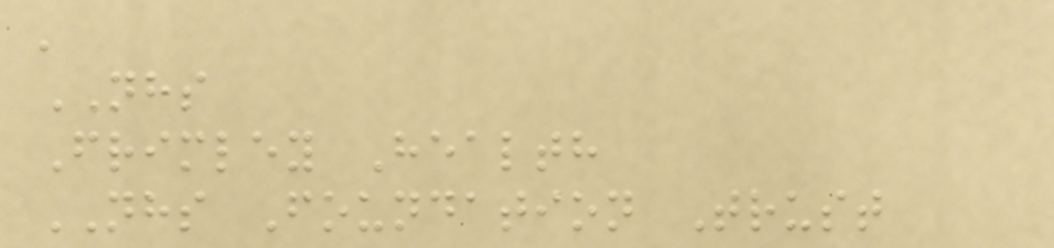'
NHS
Frimley Health
NHS Foundation Trust
